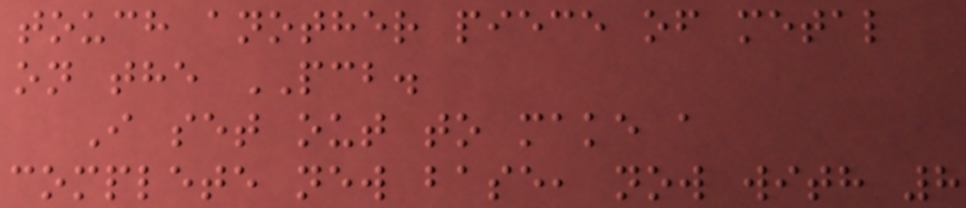touch another piece of metal
on the PCB.
I set out to make a
complete new base, now with 8
